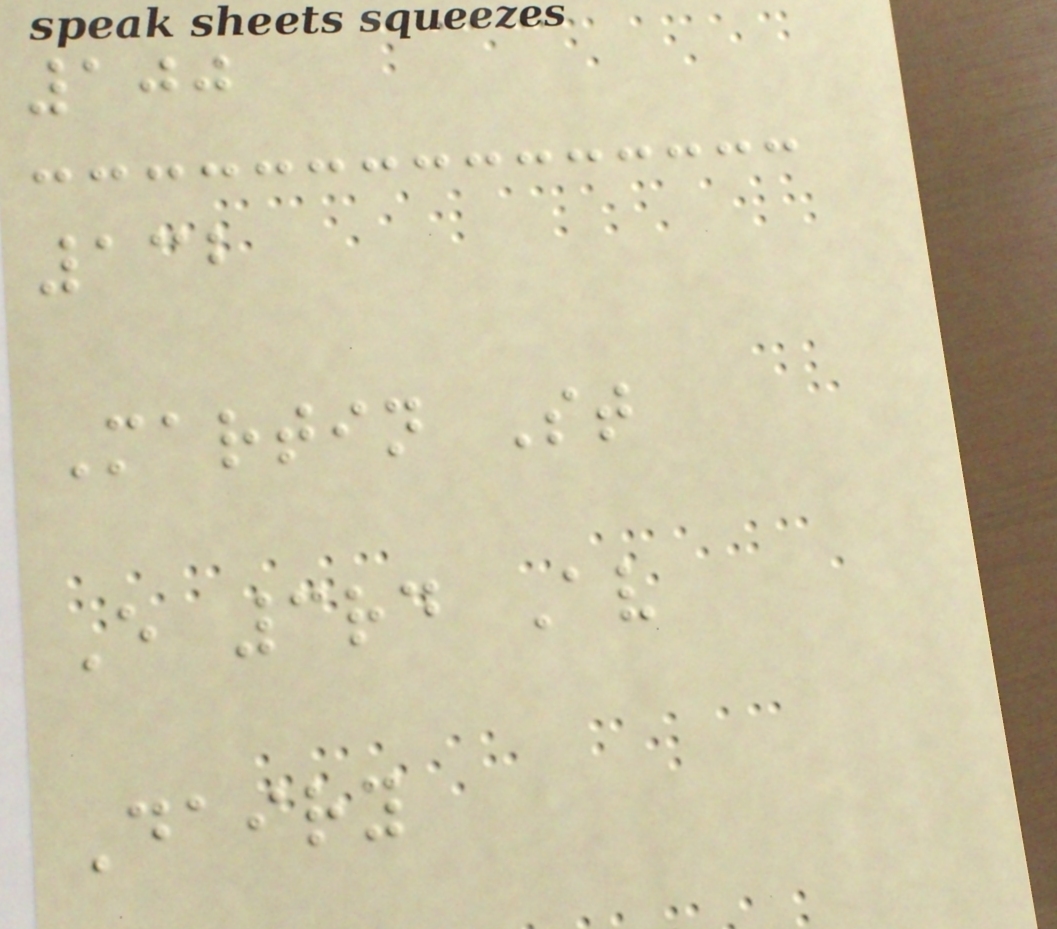100
132
Martin St
E 3rd Av
Dairy
